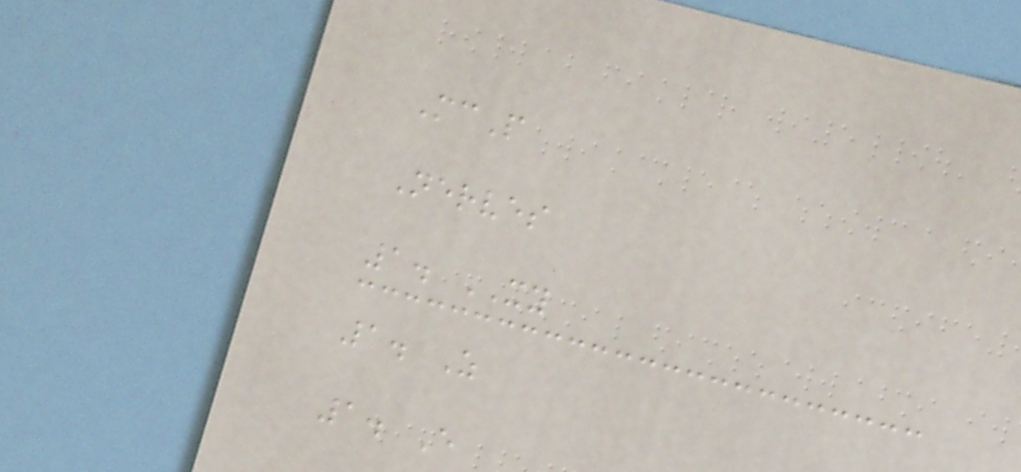McP
Nerves
1. XY
1. Z
1. E
